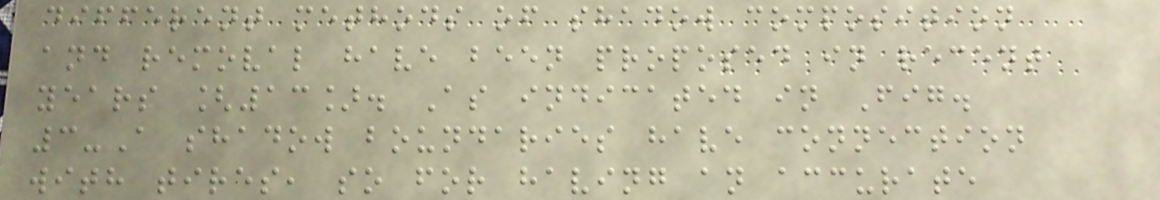different methods of shadow composition
and removal have been proposed in recent
years [13]. As indicated in Fig.
3-A shadow boundaries have connection
with tires, so for having an accurate
